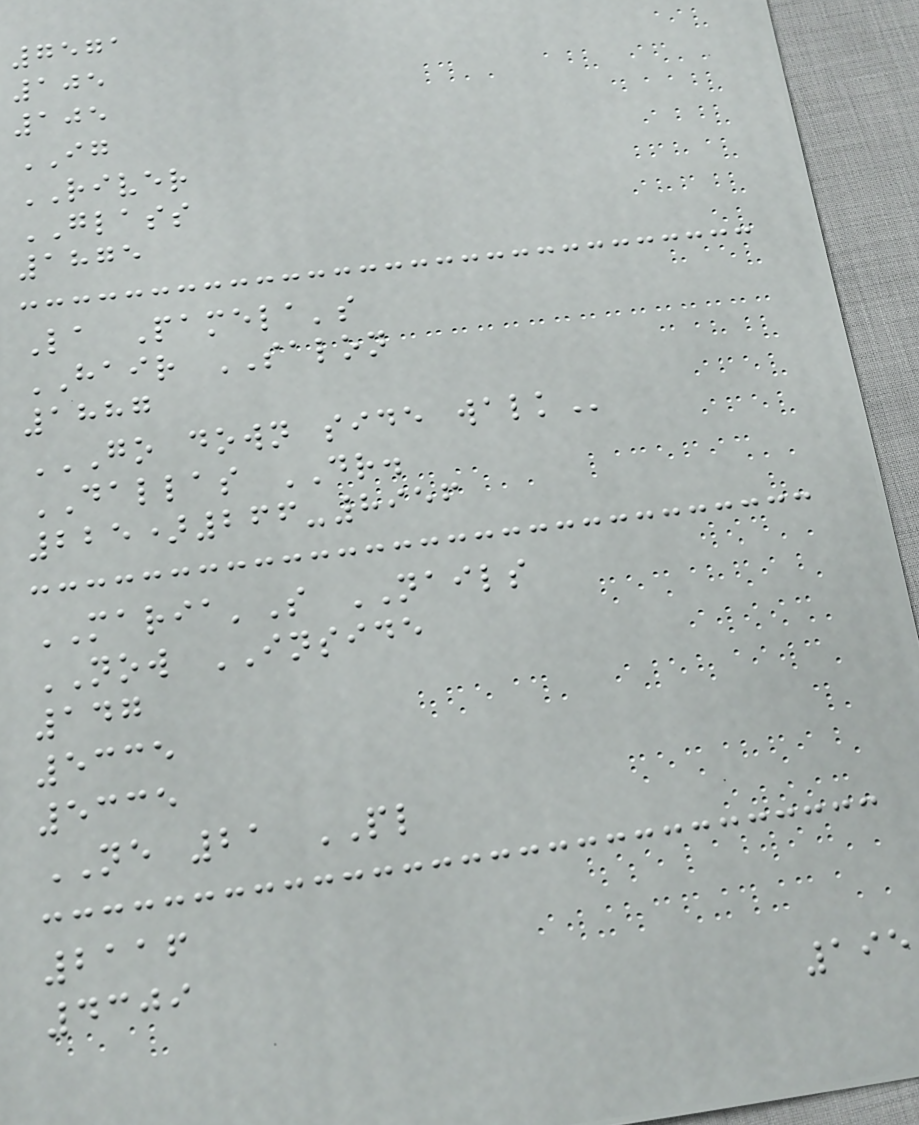7571
105
105
IG
RIVER
GLASS
1875
La Pamela's
HAIR SALON
1887
GO DOWN SIDE WALK
DALLAS DR.
225)266-8956
MARIA'S NAILS
NOW INSIDE
147
5335
5335
NE 21 PL
2116
4309
195
